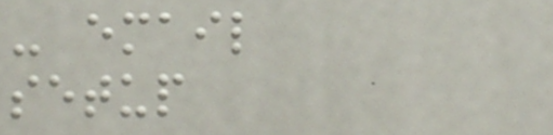- email
setup
